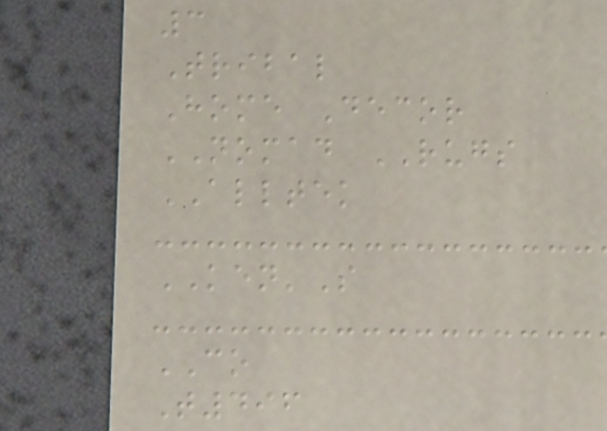3
Tribal
Home Decor
NOMAD RUGS
ALLTEK
KEN'S
CO
T496
